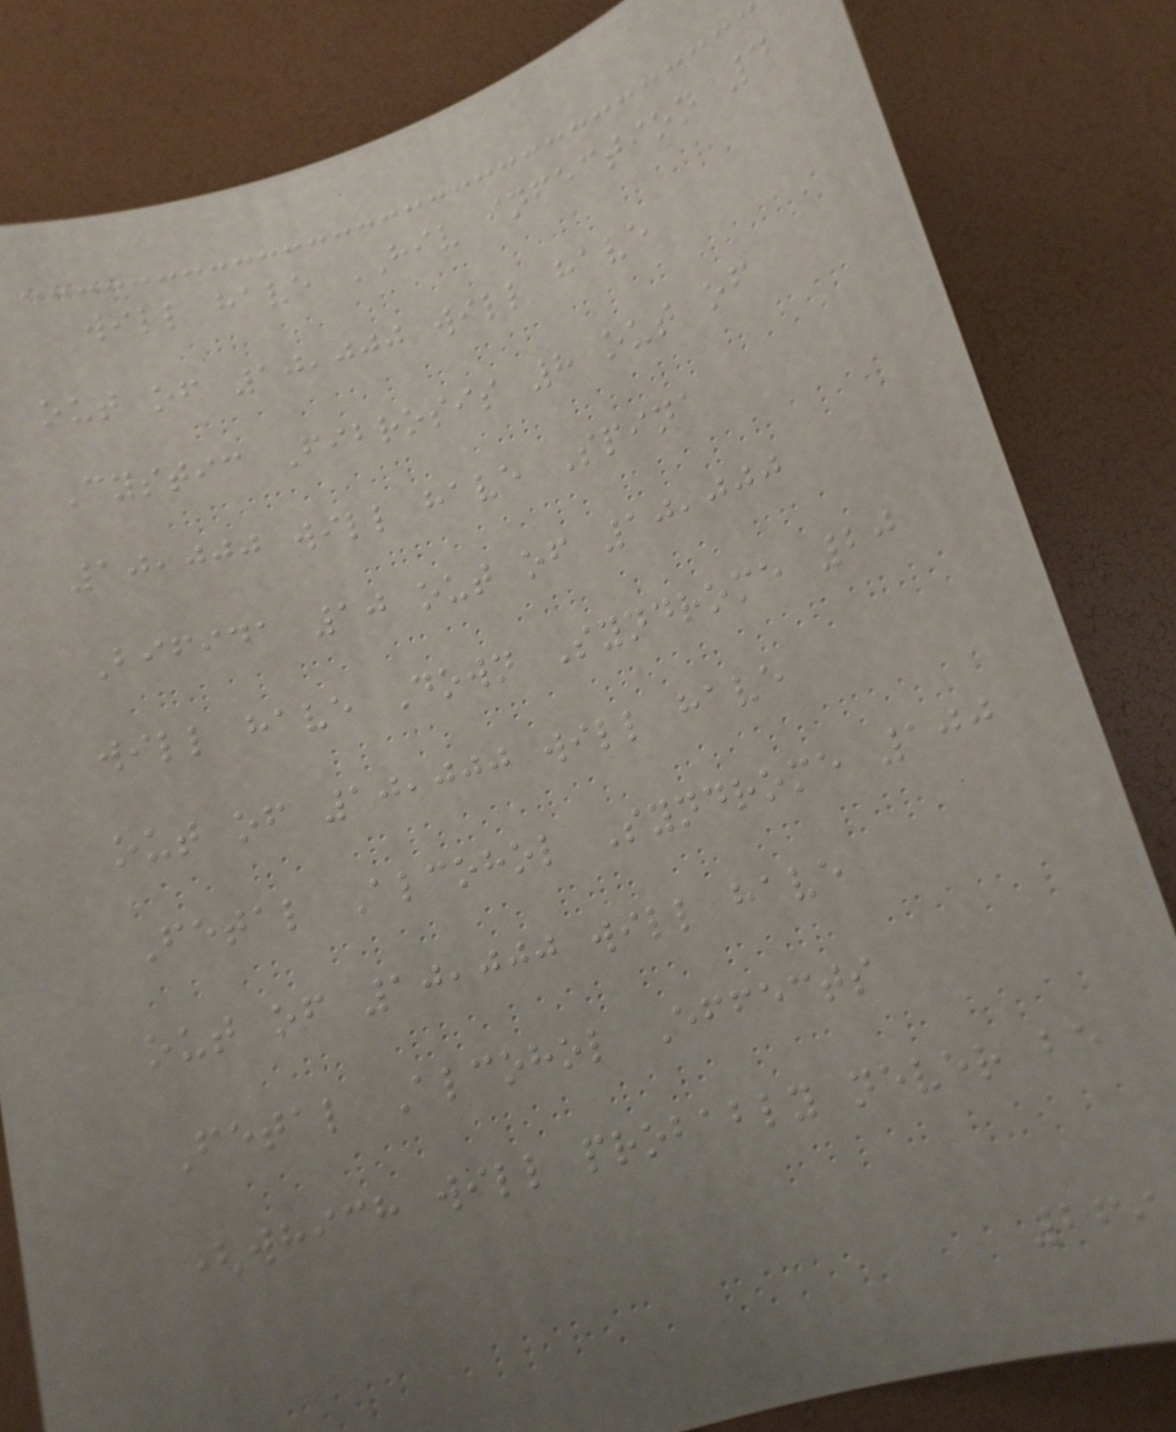will have HIV infection 4
out of 10,000 will have
Cystic Fibrosis 8 out of
10,000 will have Spina
Bifida 10 out of 10,000
will have Down Syndrome 20
out of 10,000 will have
Fetal Alcohol Syndrome 100
out of 10,000 will have
Fetal Alcohol Effects
(which will probably never be
269
